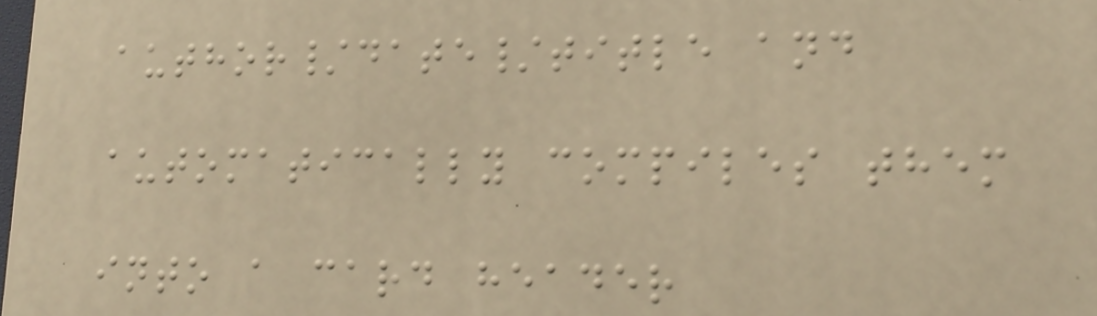author/date/title and
automatically compiles them
into a card header
